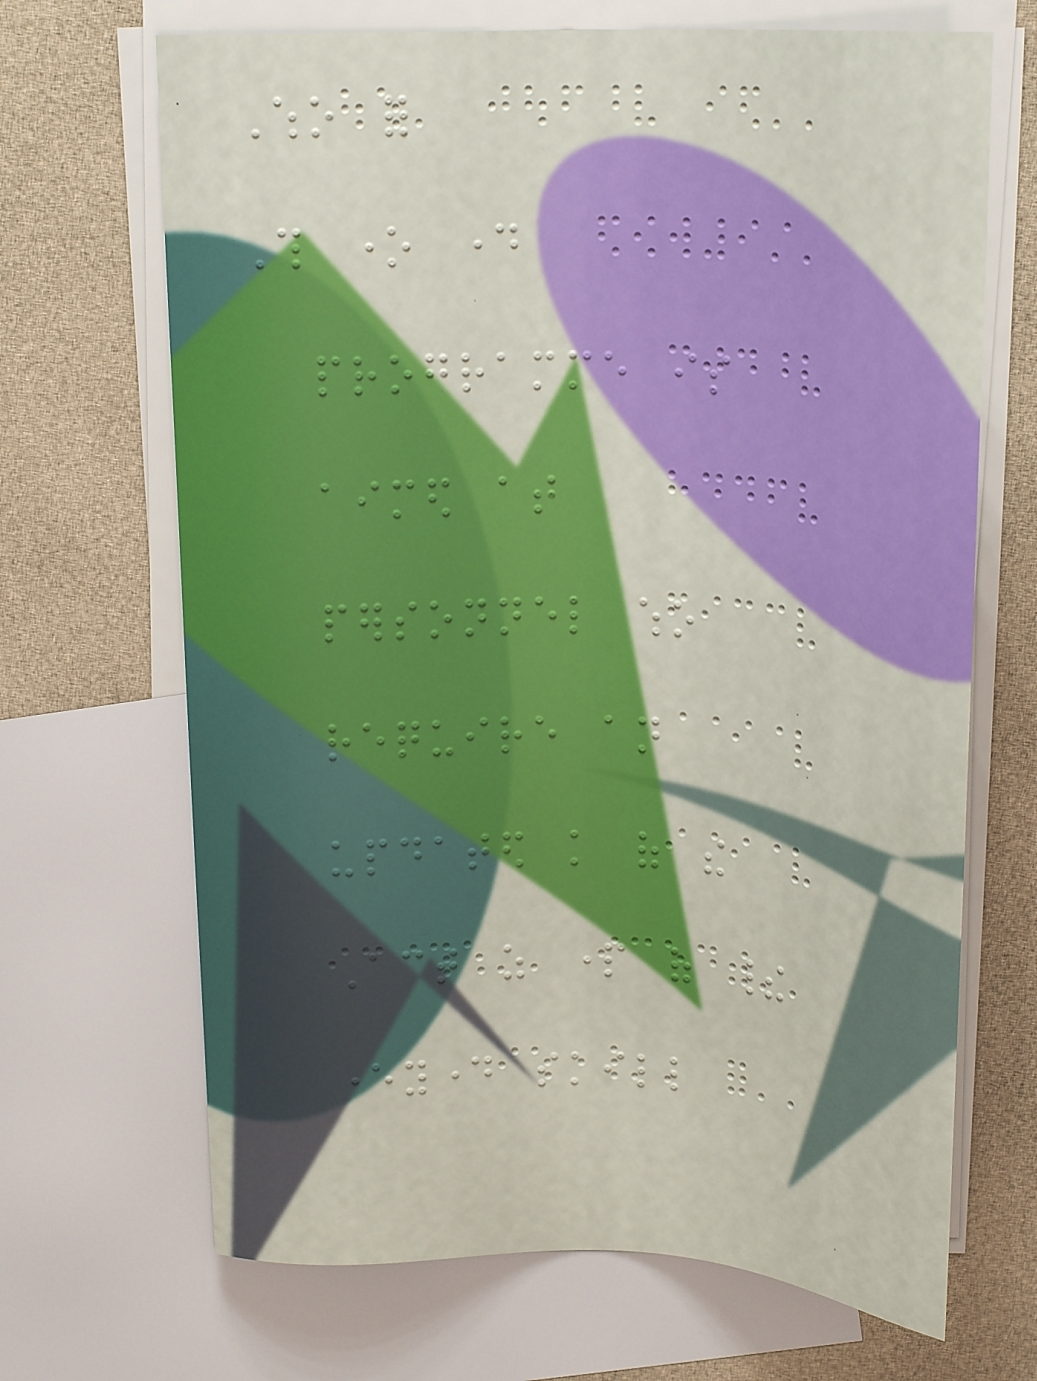Who for
This one day
programme is
aimed at
personnel who
require an
updated knowledge of the
Act as part of their
everyday skill
